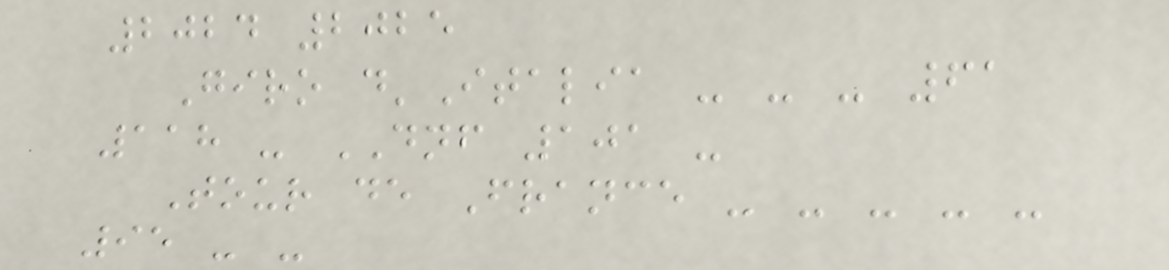2024 2025
Giro d'Italia - - - 61
118 - DNF 101 -
Tour de France - - - - -
95 - -
